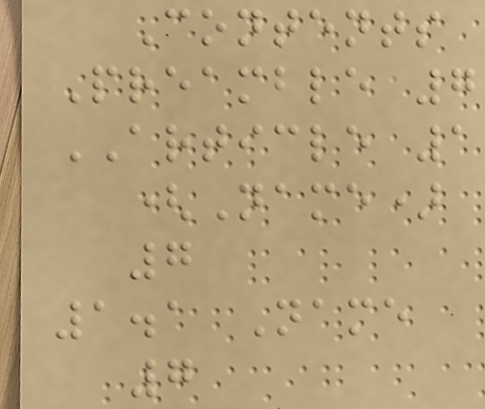Contents
Preamble 7
ARTICLE 1
(Name)
7
1.1 Name
7
